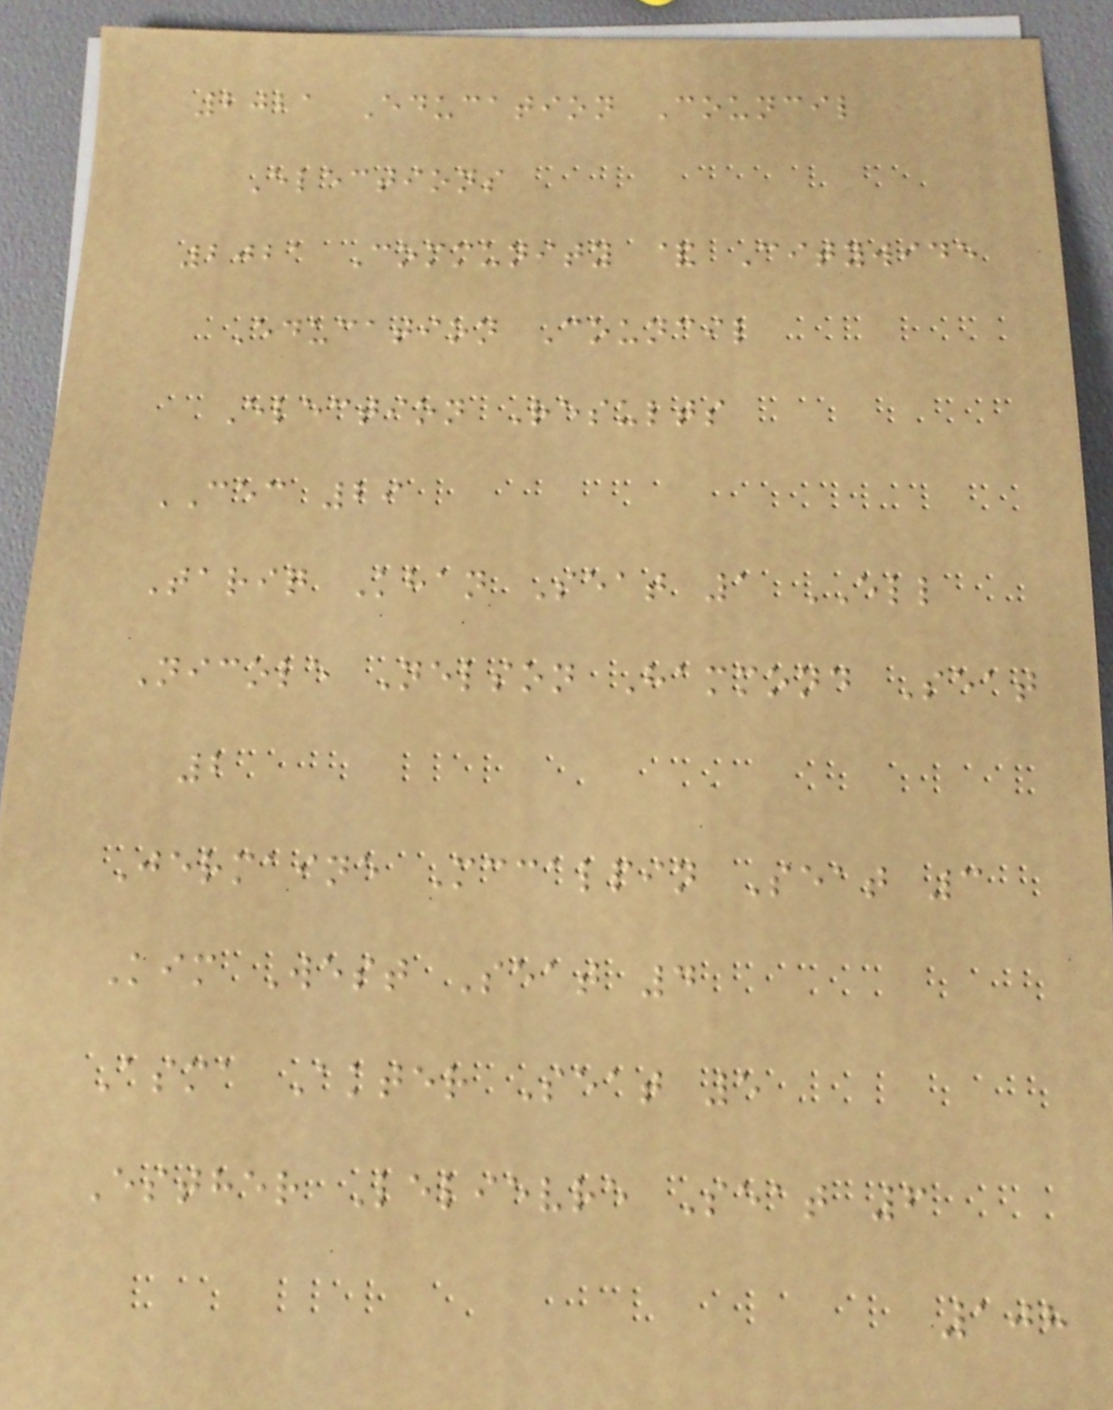2021 Education Council
Elections
2021 Community & Citywide
Education Council
Election Results
CEC 29
Tariq Khan Seat 1 ELL
Nicole Nelson Hammond Seat
2
Jermaine Mccalpin Seat 3
Kim West Seat 4
Asma Akter Seat 5
Esther Lelievre Seat 6
108
